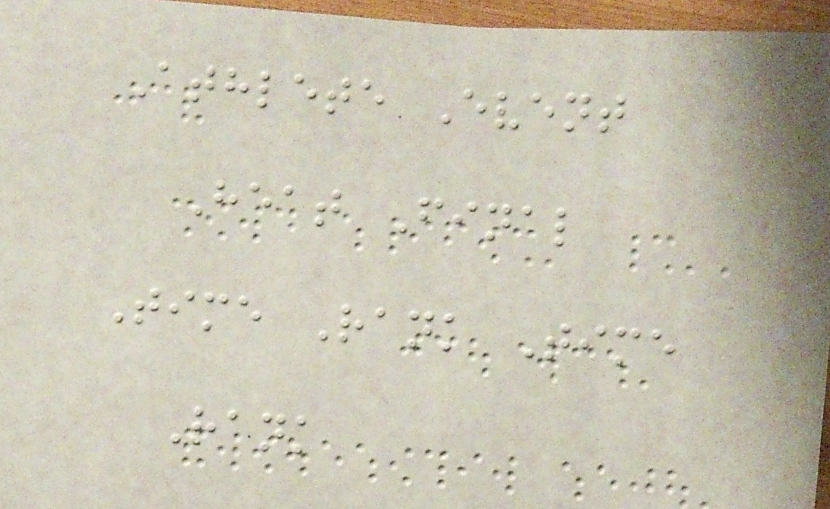Athlete Event
Heat Final
Time Rank Time
Rank
